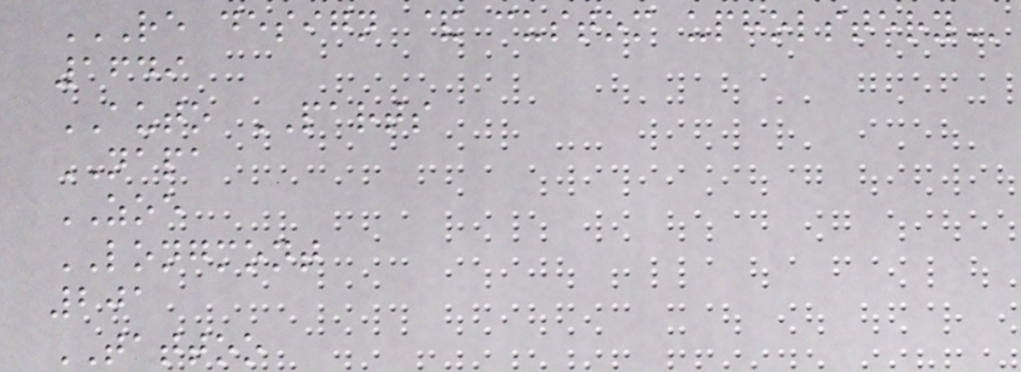RE DESIGN & CUSTOM UPHOLSTERY
1649
AUTO PARTS
NAPA
ZOE
LONGMONT
201
TATTOO
